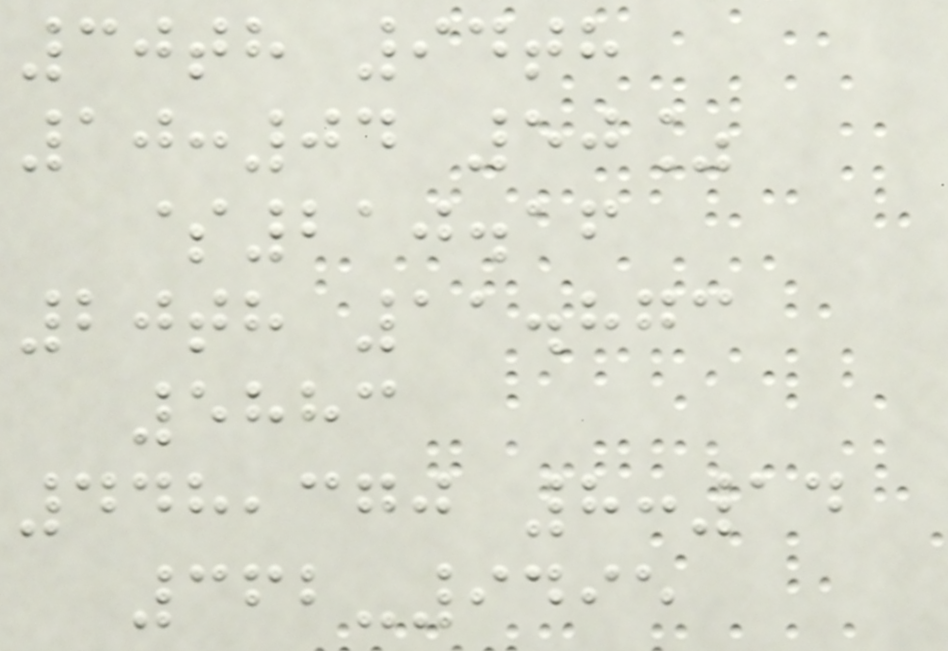30th 94th
10:04 50%
$210.16
20th 11.873
5883
448,370 8:14
362-9495
